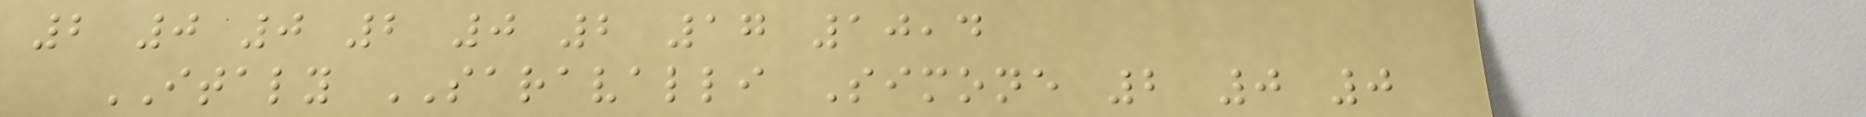2 0 0 2 0 2 17 10,4
ITALY SARAVALLI Simone 2 0 0
